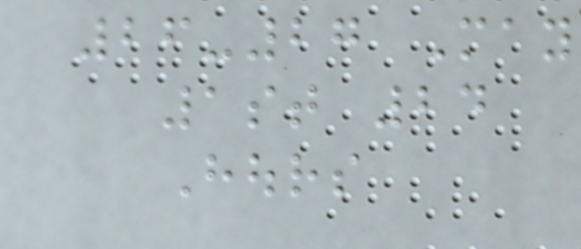26-27 May
1st 24
Hours
